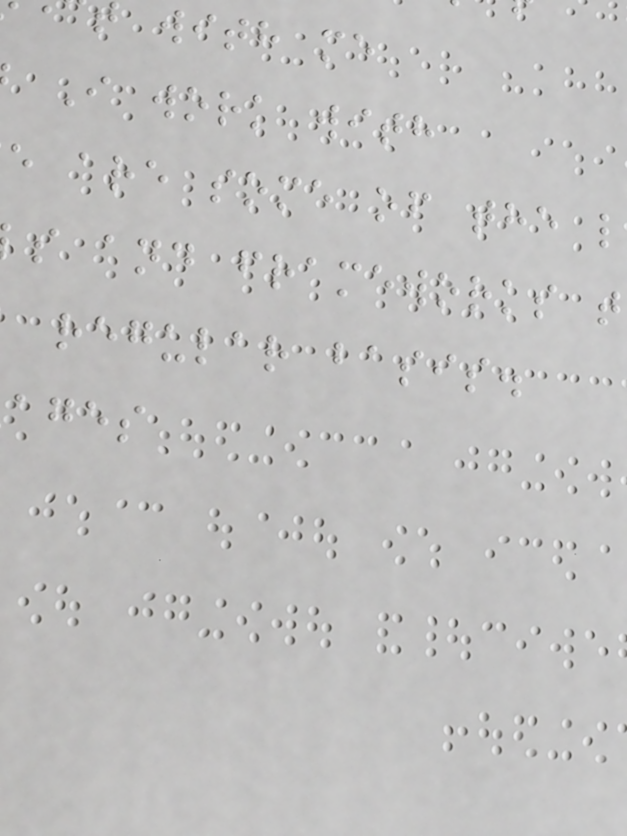with me
I work with
e are some of the l
s and frameworks t
regular basis.
ages
